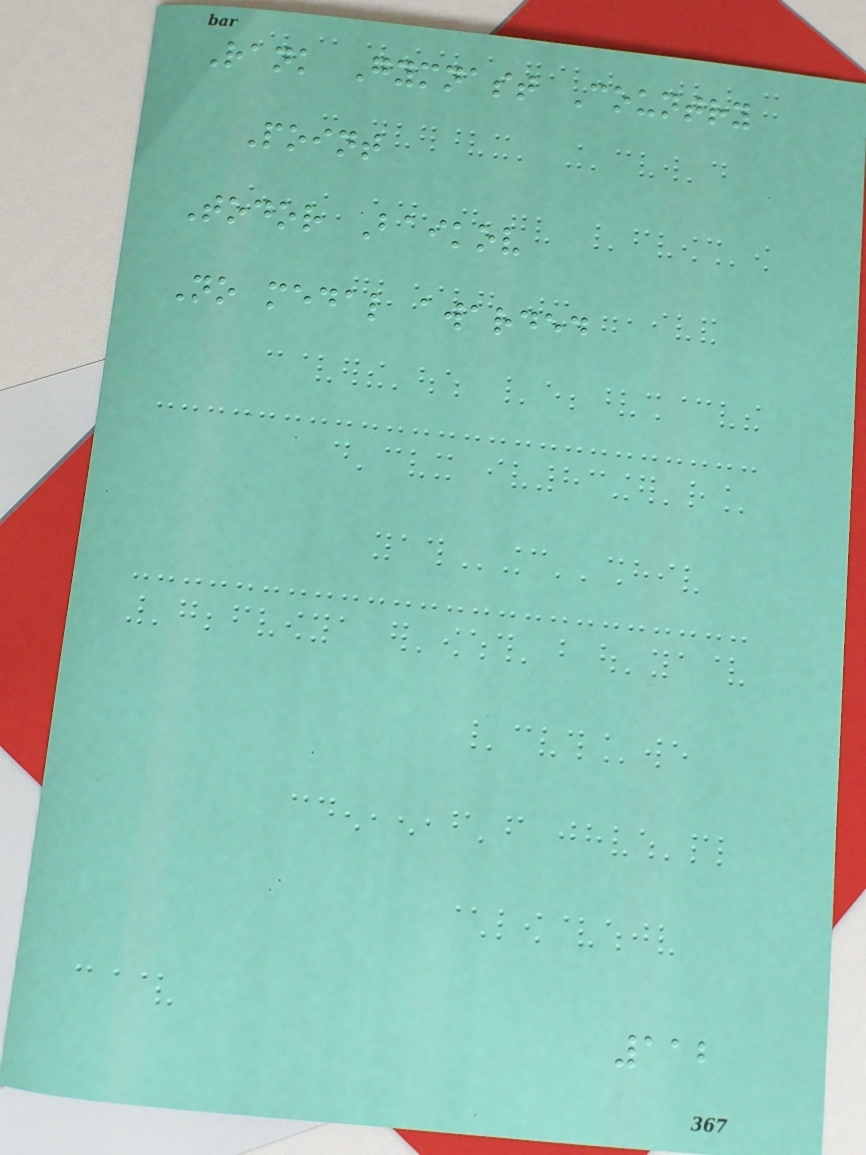Rank Gymnast Country
Point
Todor Baikov
No medal awarded
112
